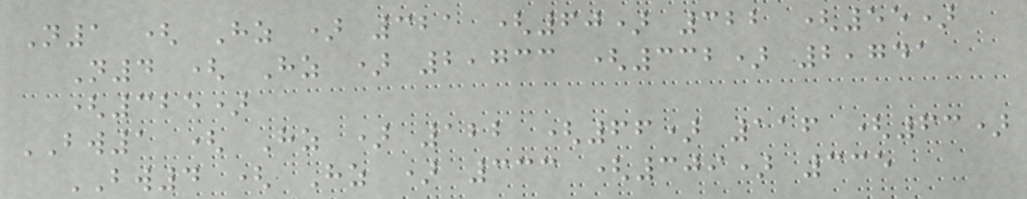N1 ( Hz ) 321 (60) 322 (55)
N4 ( Hz ) 2,733 (332) 2,741
(325)
BW1 ( Hz ) 122 (66) 116 (63)
BW4 ( Hz ) 333 (309) 335
